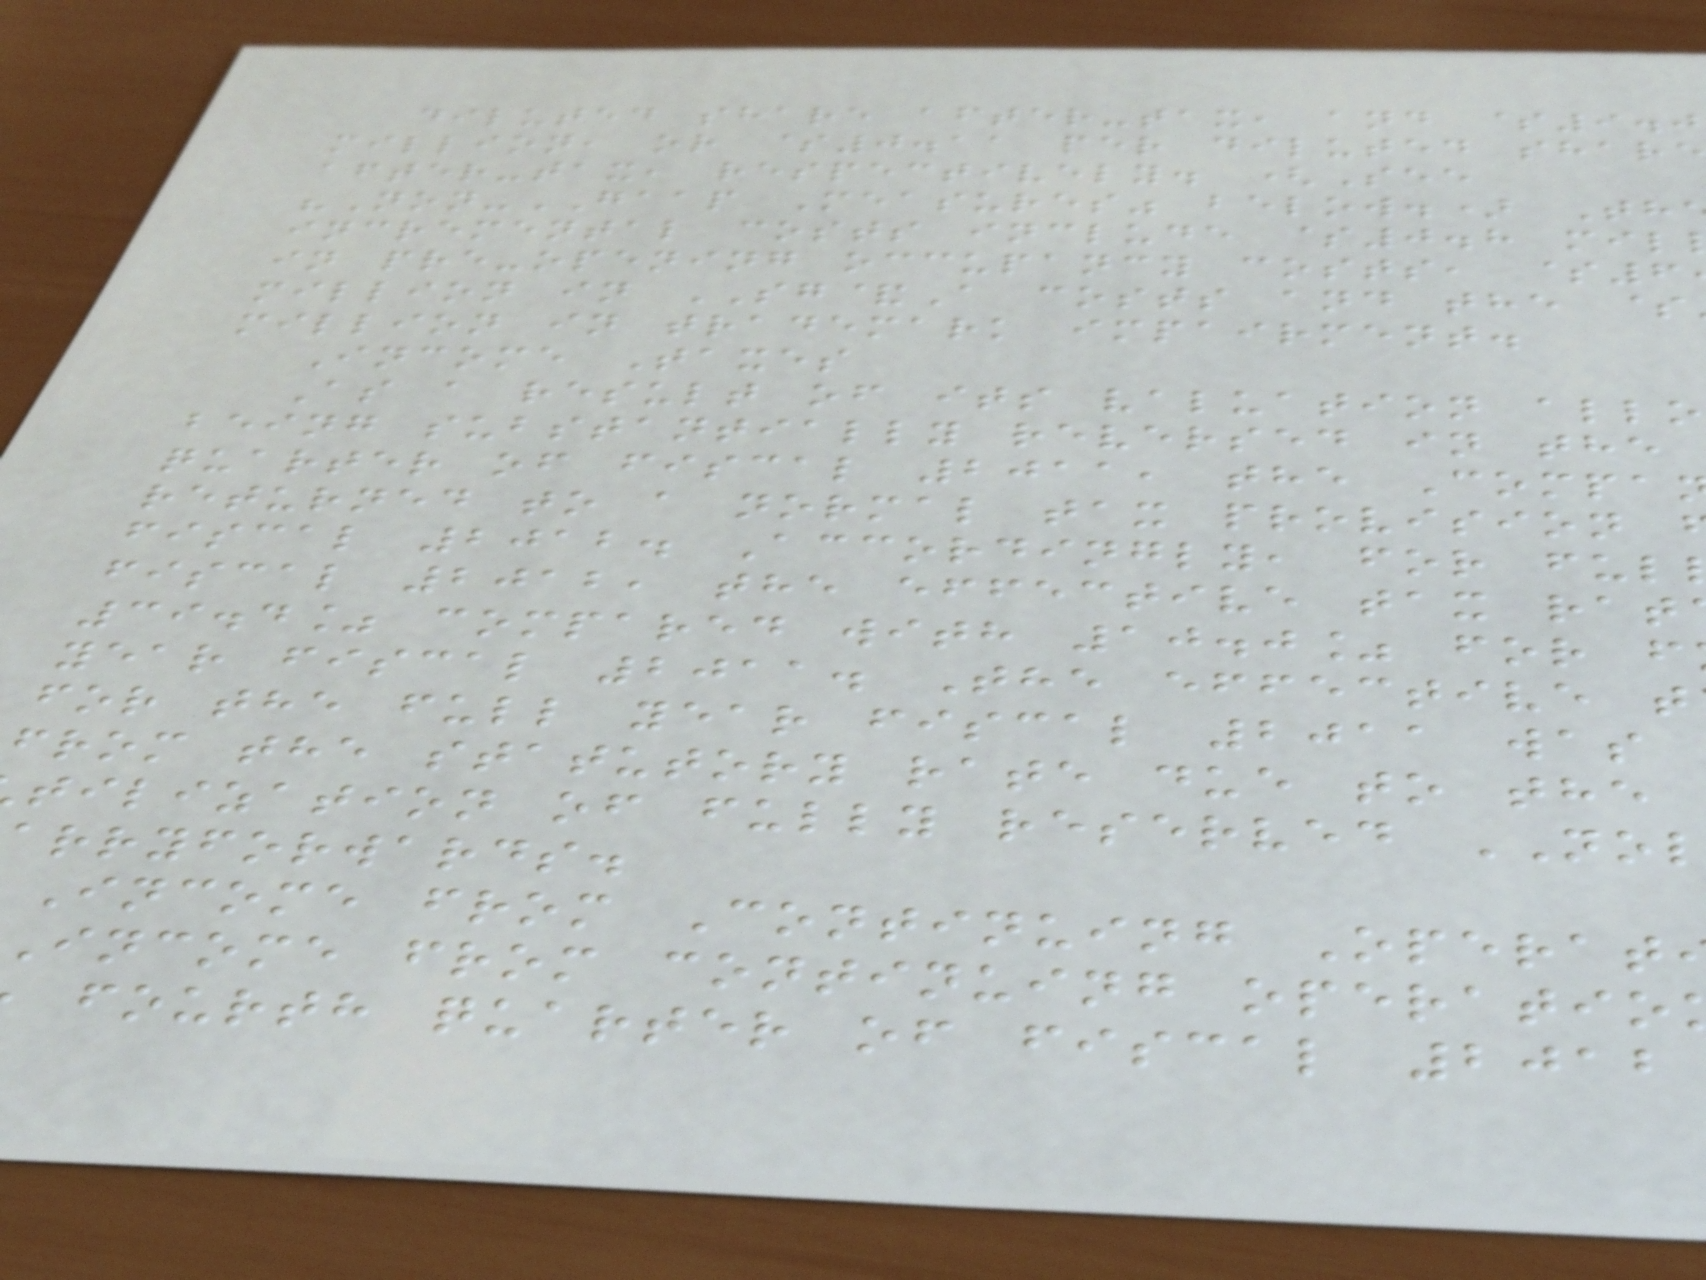diluted share after-tax, and $9.0
million, or $0.11 per diluted share
after-tax, respectively. (See
"Non-GAAP Measures" below.) Th
incremental costs include $0.8 mil
in pre-opening occupancy costs, $6
million in SG&A costs and the $
million in trademark impairment.
Income Taxes
As a result of its valuation allo
being substantially reversed in the
quarter of fiscal 2011, the Compa
returned to a normal tax provision
fiscal 2012. Accordingly, for ful
fiscal 2012, the effective tax rat
39.4% compared with 10.0% for f
year fiscal 2011. The effective t
for the full year fiscal 2011 was
from the statutory rate due to the
tilization of fully reserved NO
arryforwards.
Income from Continuing Operat
income from continuing operatio
fourth quarter of fiscal 2012
